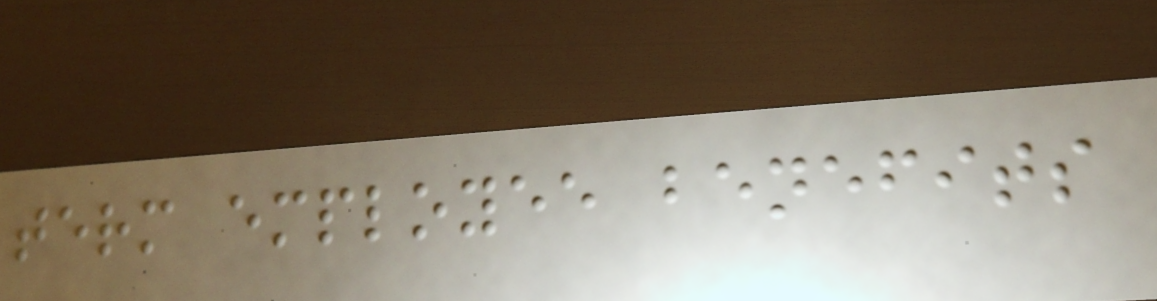term employee benefits
